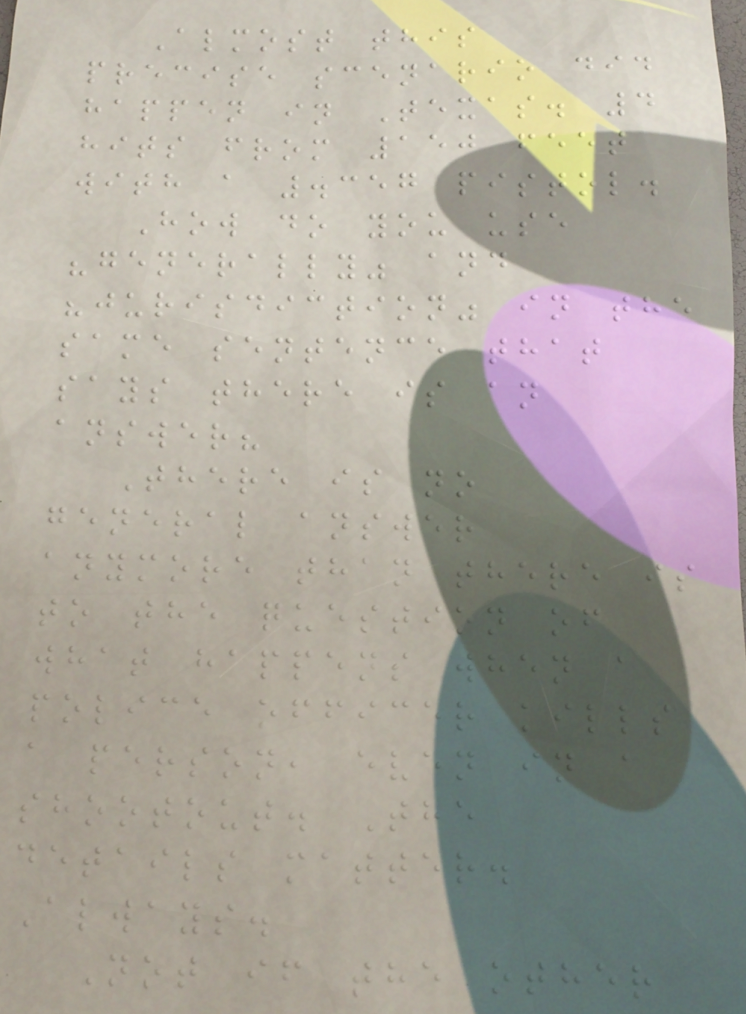Almost this
precise scenario did
happen in Texas. 4
hits from 150 feet
with a .357 pistol.
How do you use
"generally" and
"jurisdiction" in the
same sentence that
says there is an
answer?
There is no
general answer
anymore than there is
to the question of
what happens when a
police officer kills
a person, even in a
shootout. The
details matter.
Always.
Not if the other
